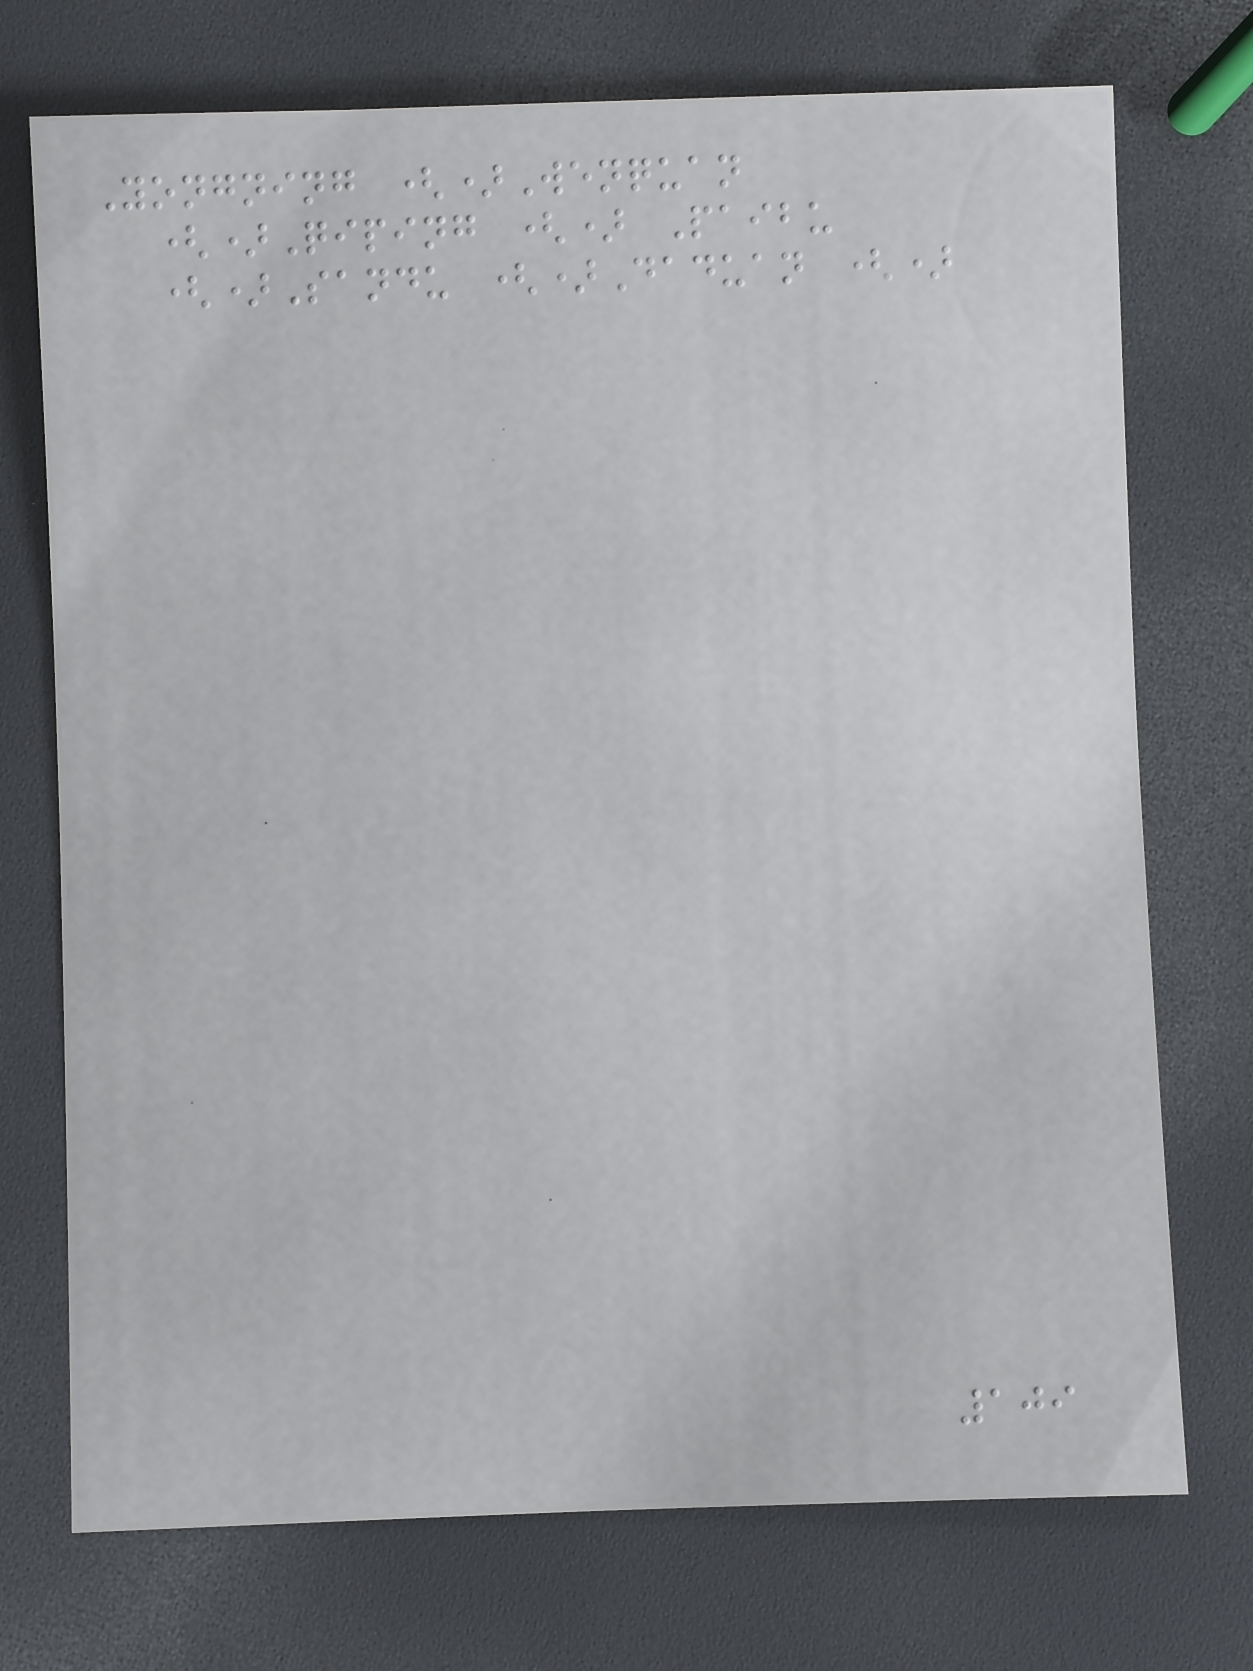Yongning ()Wenquan
()Qiping () Paibu
()Sandu ()Daduan ()
109
